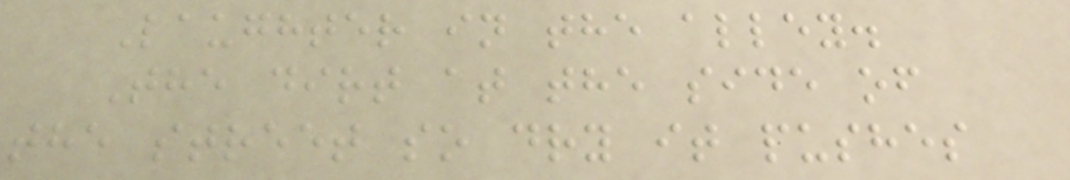Laughter in the alley.
The dirt at the side of
the street so dry it pushes
